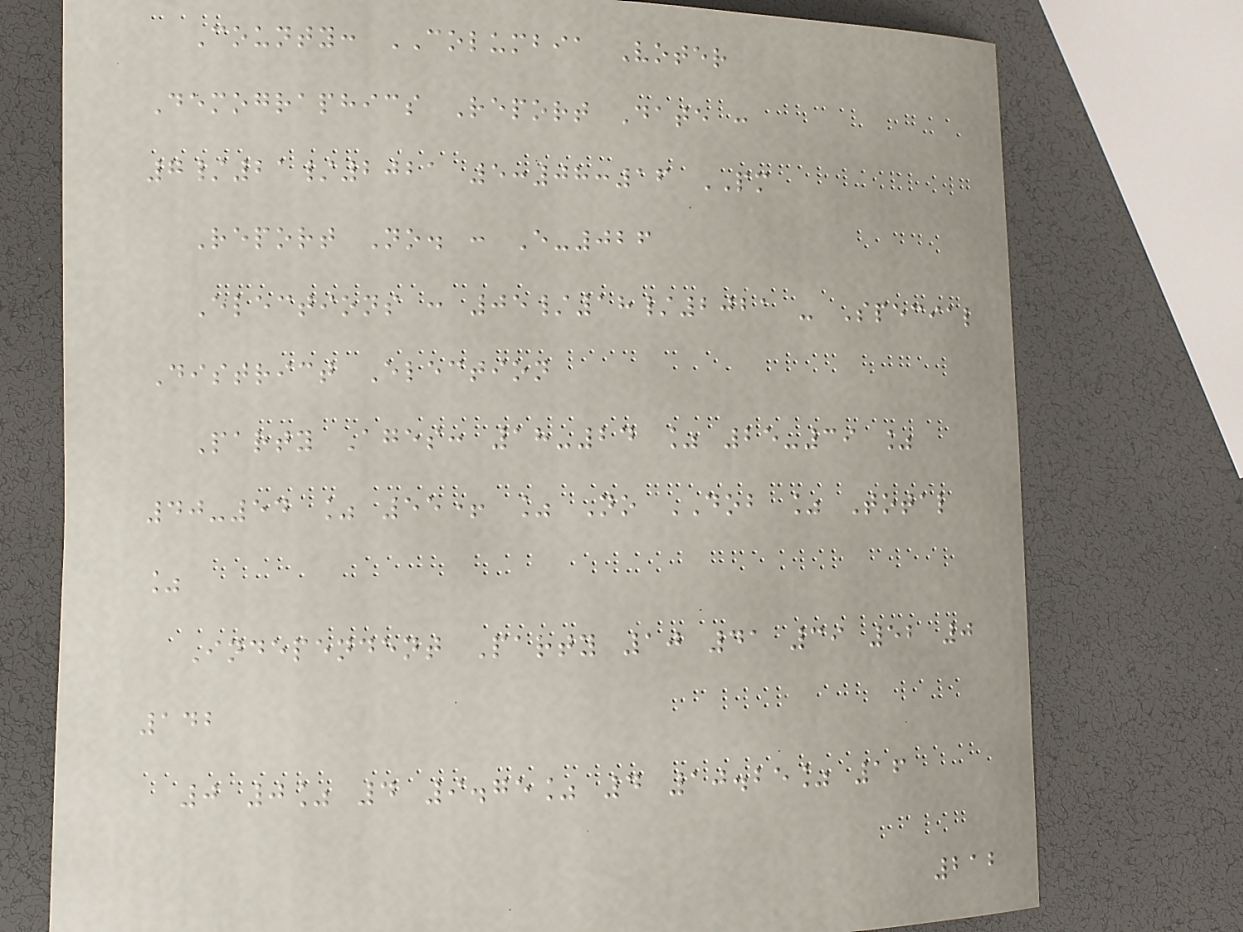County: COLUMBIA Voter
Demographics Report Date :
7/21/2021 5:08:16 PM
Report No. : E-026
Elections : 05/18/2021 - Special
District Election
Party Ages: 18-24 % 25-39 %
40-54 % 55+ % No DOB % Total
%
Independent Party 10 41 39 52 0
142
0 0% 4 9.75% 4 10.25% 16
212
